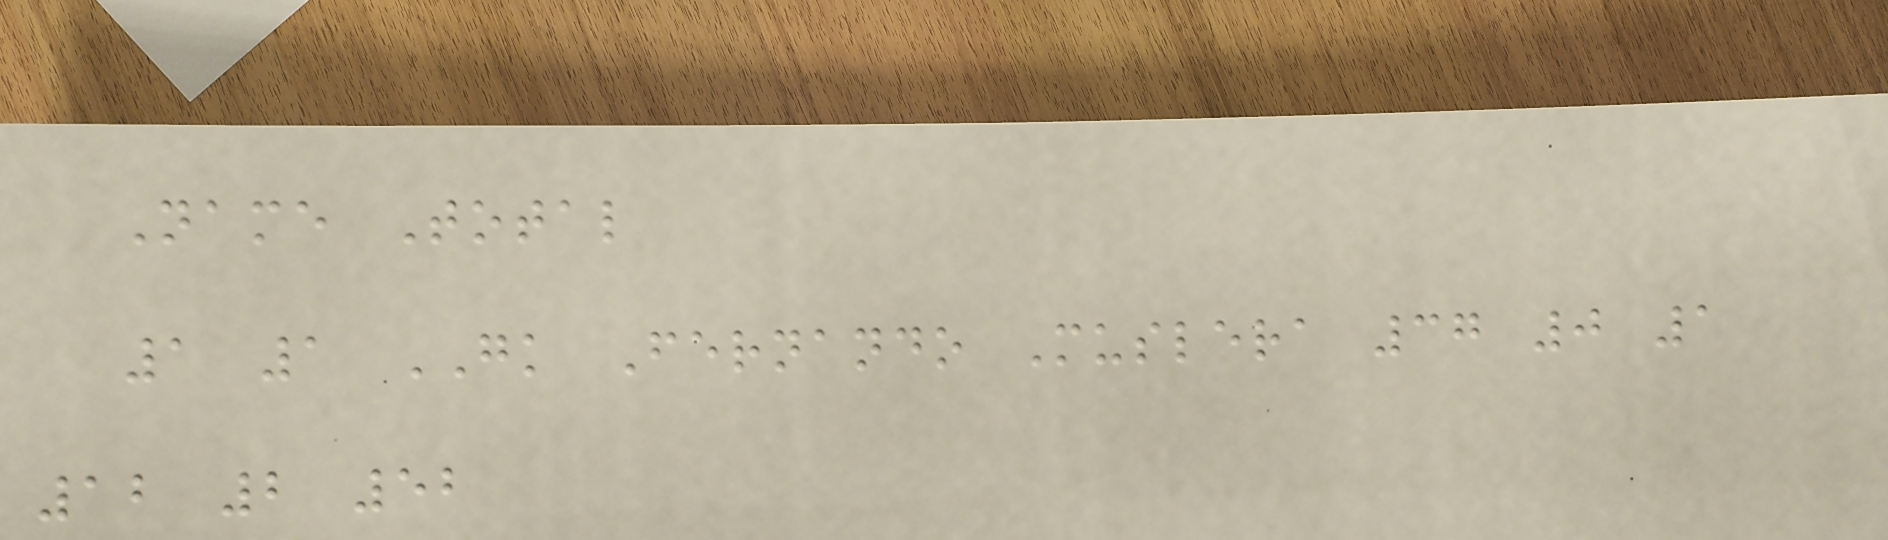Name Total
1 1 GK Fernando Muslera 37 0 1
12 2 52
